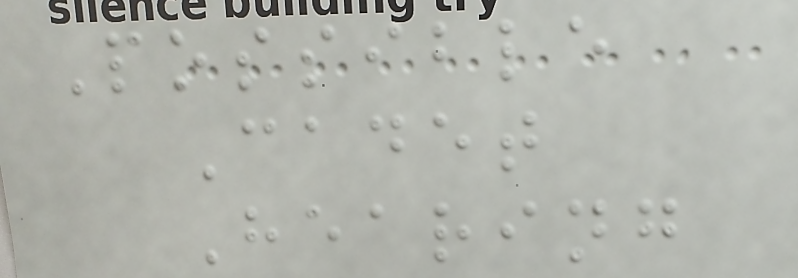Possible
Cadet
Hearing
